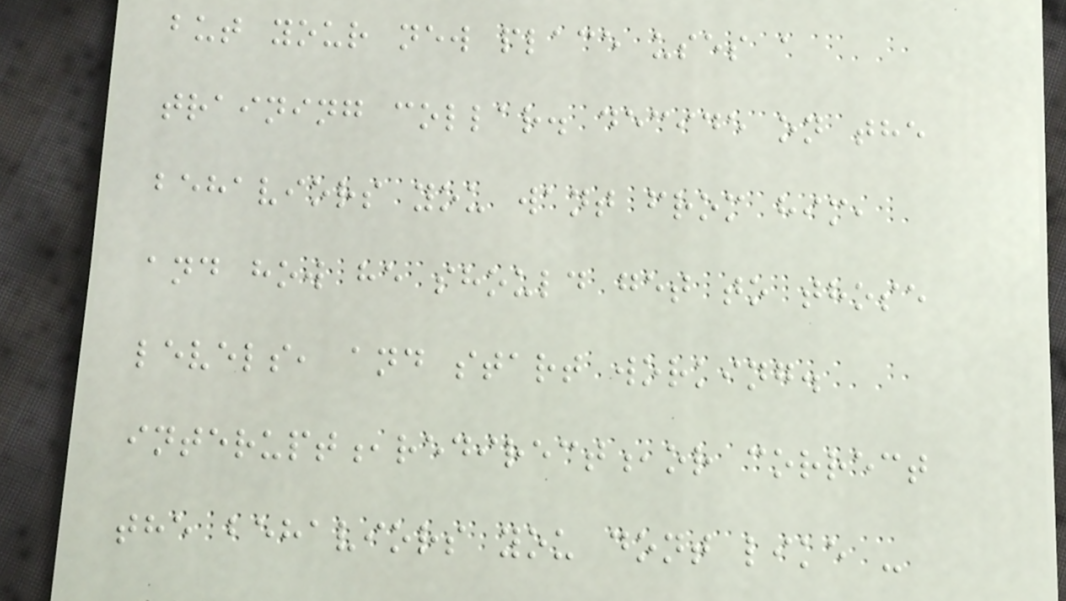but your new place uses a
training collar. decide on the
behaviors you want from him,
and how he should get to those
levels, and start working.
interupt,redirect,or correct
the behaviors you dont like -
